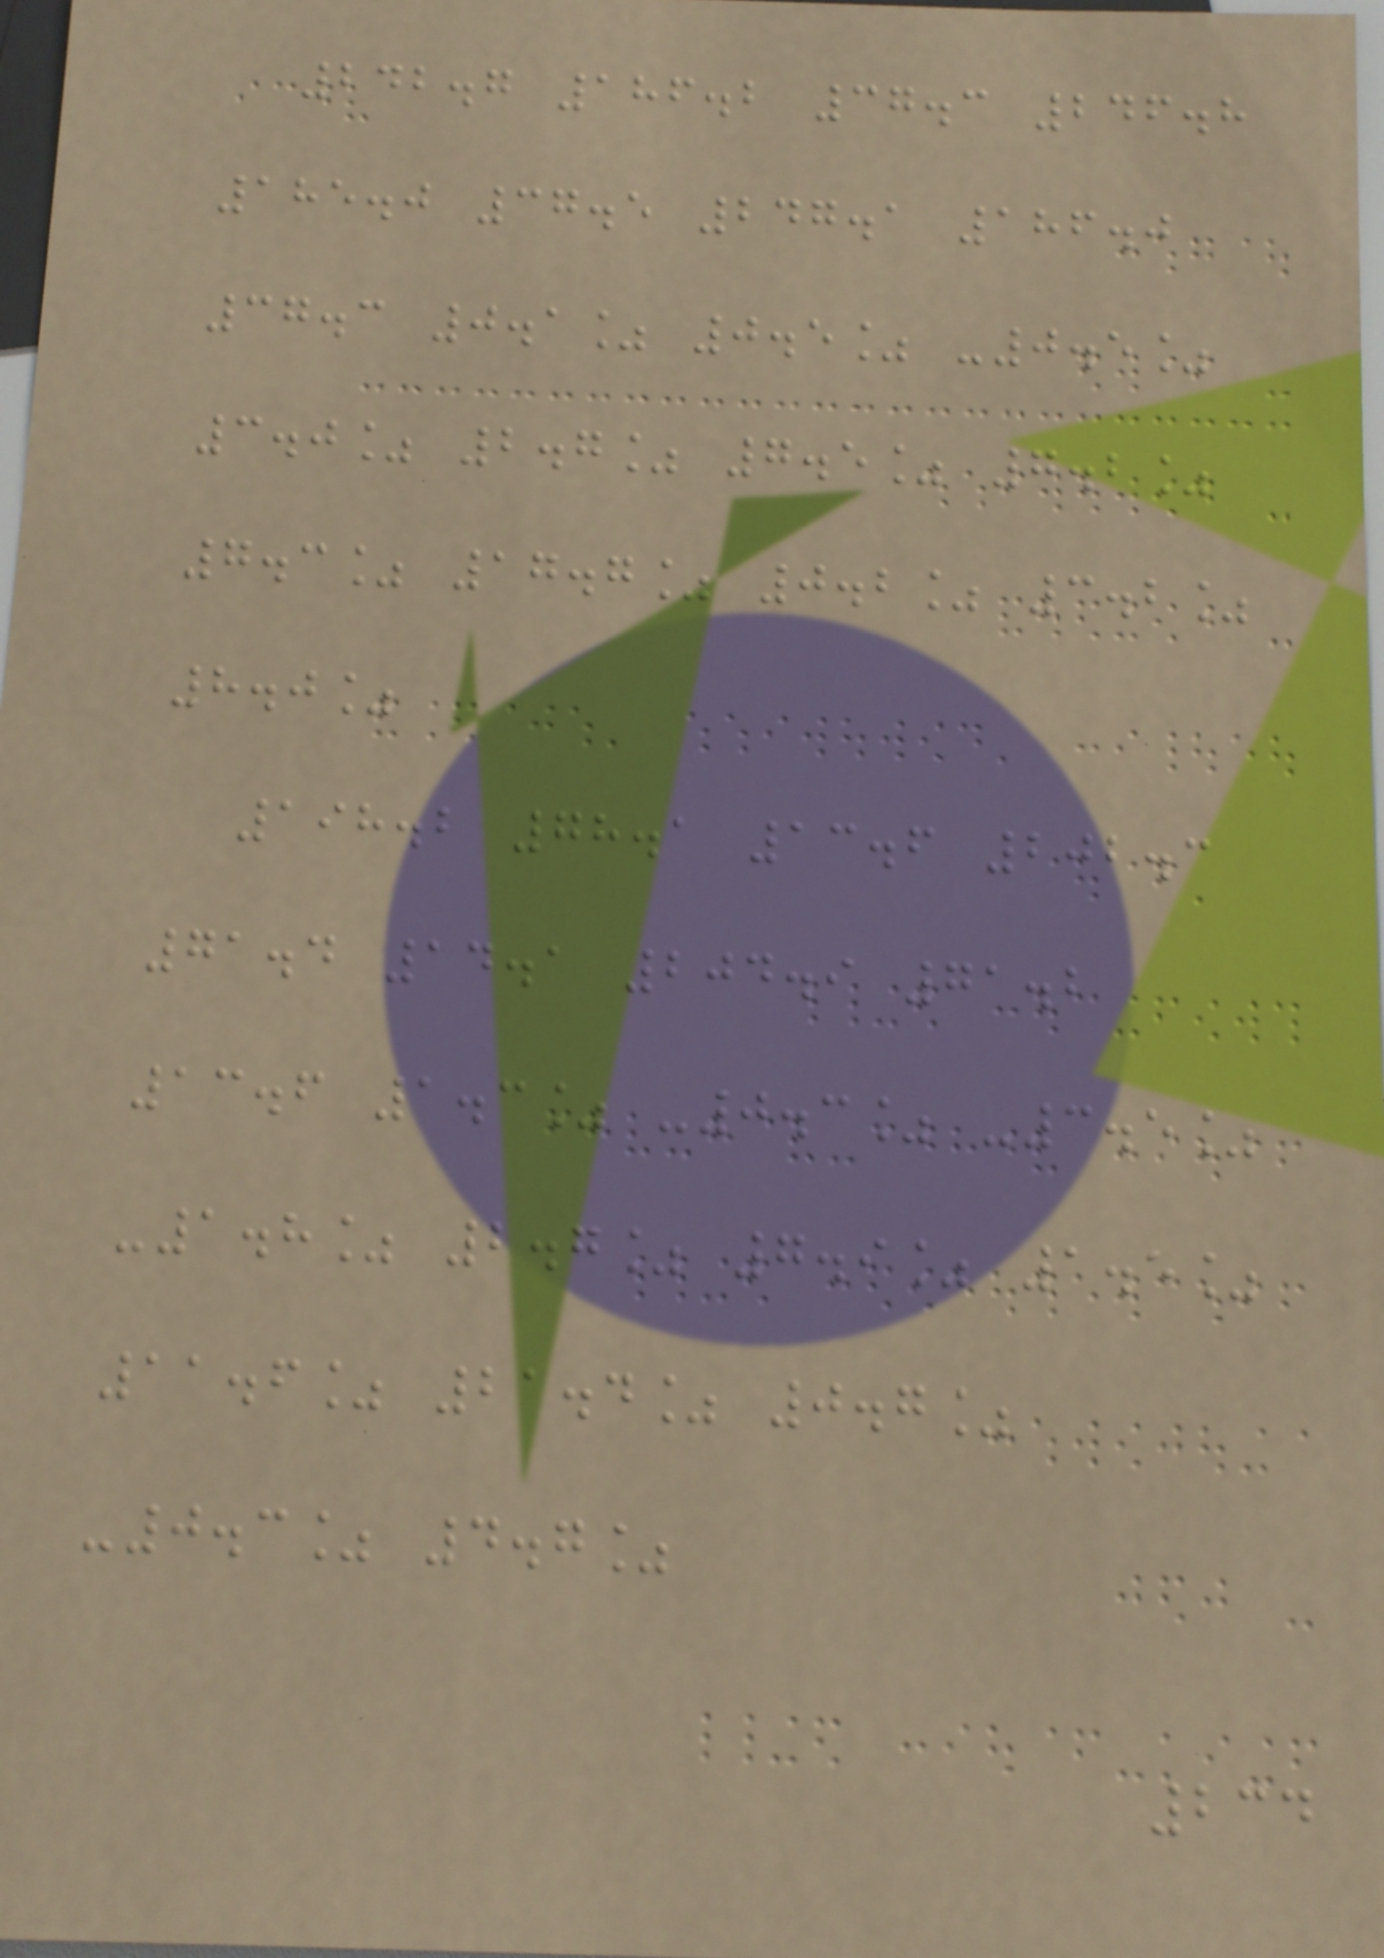242.7 186.2 37.3 246.8
185.0 37.5 247.1 186.0
37.3 0.1% 0.5% -0.5%
3.0% 2.7% 7.5% 7.2%
7.3% 17.7% 0.2% 3.2%
8.0%
198.2 78.1 13.6 202.3
71.4 14.1 204.9 71.2
13.6 1.3% -0.3% -3.5%
-1.8% 2.7% 7.9% 1.5%
11.6% 21.4% 0.7%
-0.3% 4.7%
234
